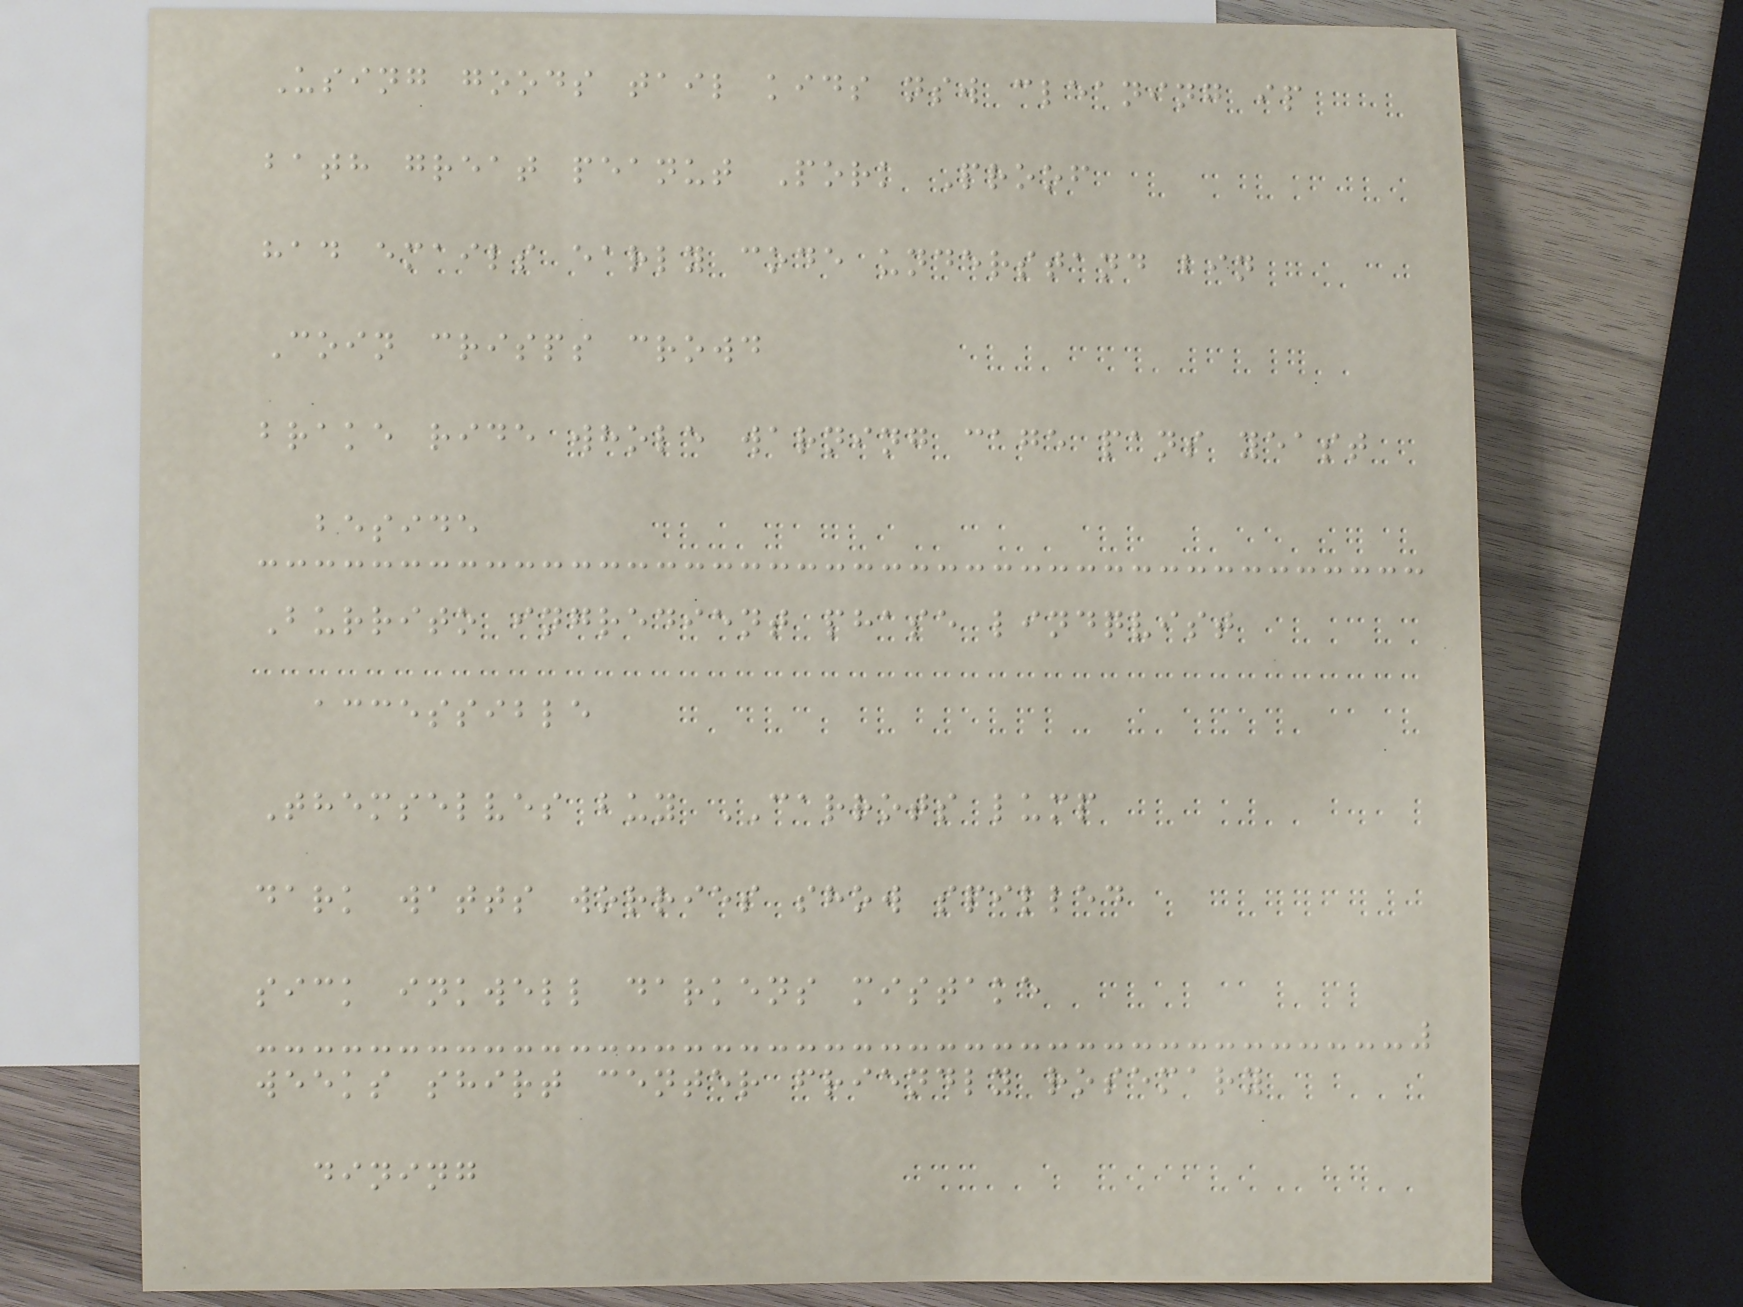Using goods tail kids nsw cleaning ip
bath great peanut Pork Proof
had emails early code understand bin
Coin crisps crowd
brake ride whole warning cage pans yeast
beside
Burrito ingredient phase lindqvist
accessible
Themselves buy CARROTS lump
dark watts worries show spilled
sick inkwell darkens mistake
weeks shirt center friendly rosemary
dining
